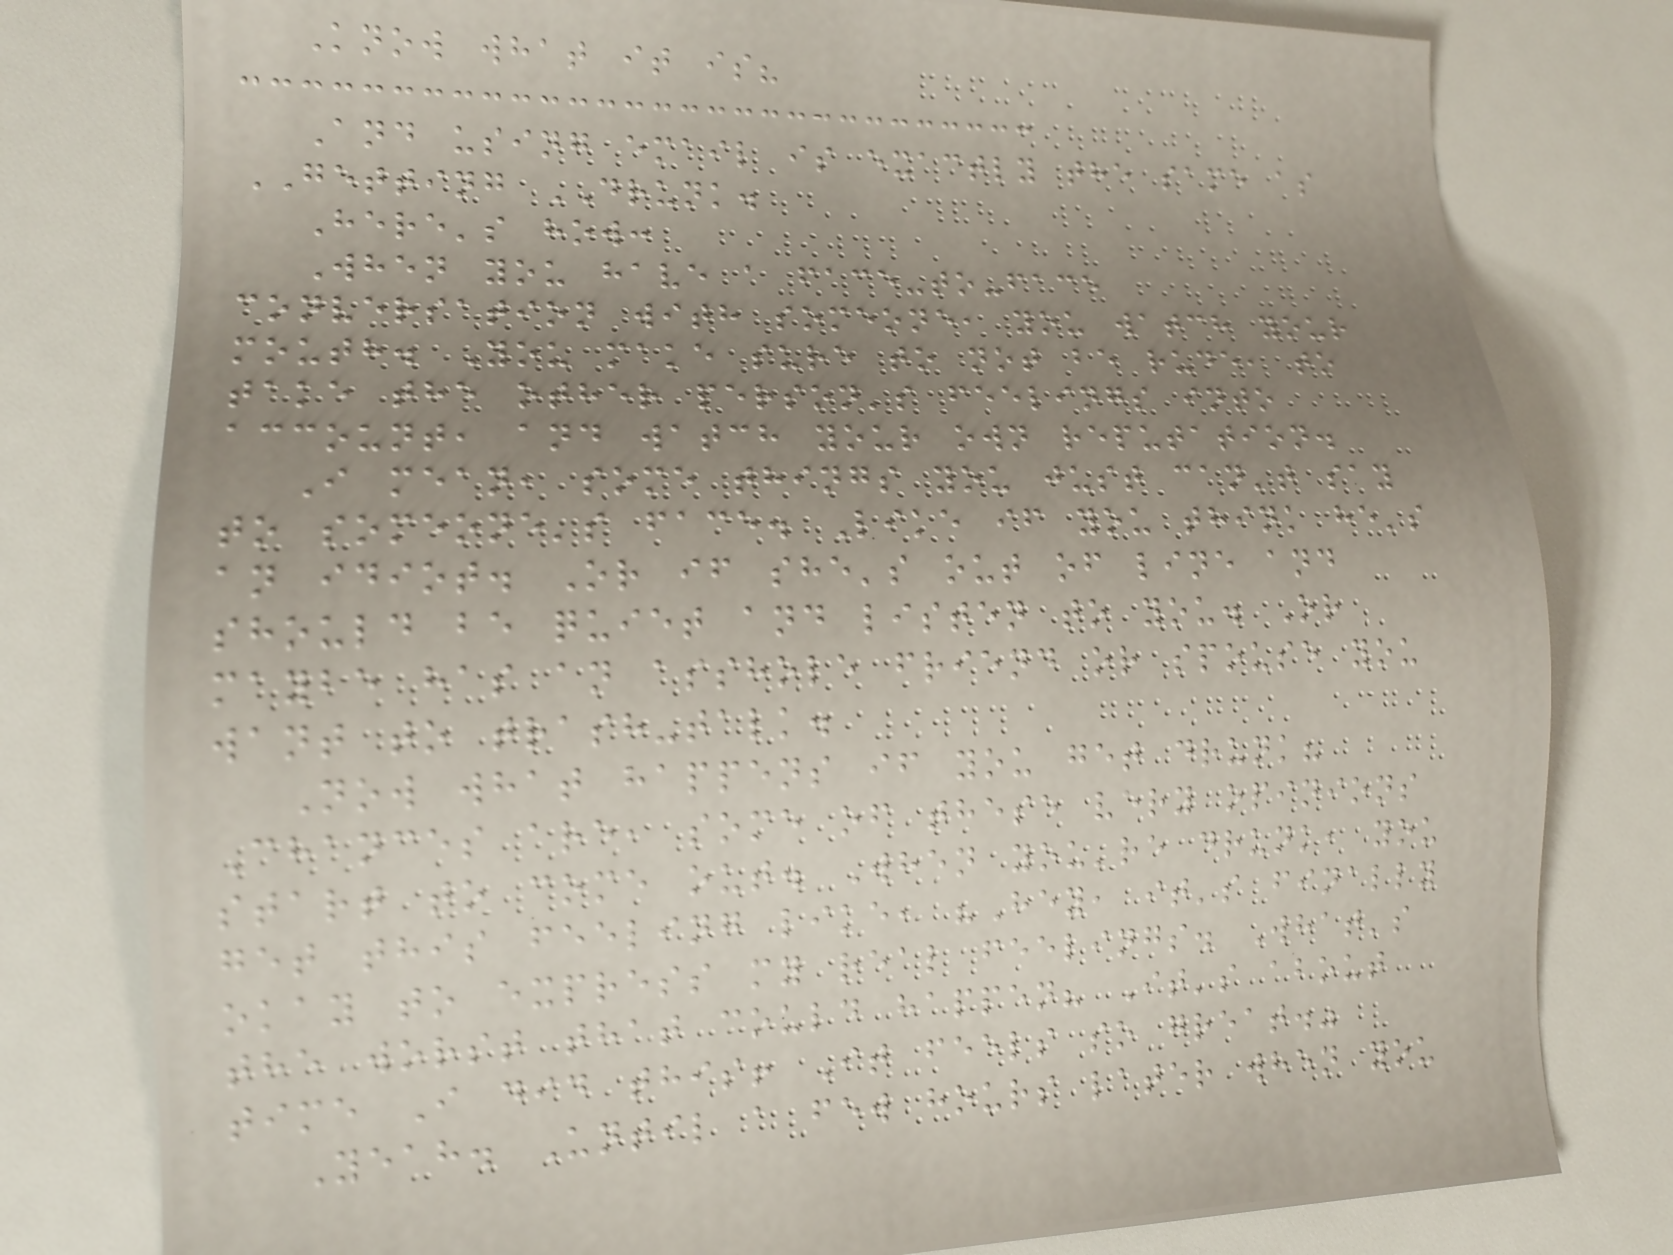Know what it is?
And using email is exactly the same as
GETTING DRUNK.
Here's how:
When you have a face-to-face
conversation with someone, you watch your
mouth. You make sure to not be rude, to
take the other person's feelings into
account, and watch your own reputation.
I mean, some things you just can't say
to someone's face. Like if you think he's
an idiot. Or if she's out of line and
should be quiet and listen to you. Or
maybe has an asshole friend or spouse you
want to trash-talk.
Now what happens if you get drunk?
Chances are, some of these very opinions
start to come out. When you're drunk, you
get this feeling like, "Hey, it's finally
okay to express my real feelings. What's
the worst that could happen? It's about
time I did this! It feels so great."
Yeah. Until a few hours later when you
